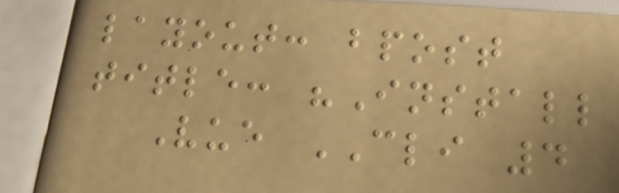layout: bpost
title: "Install
Vue CLI 4
